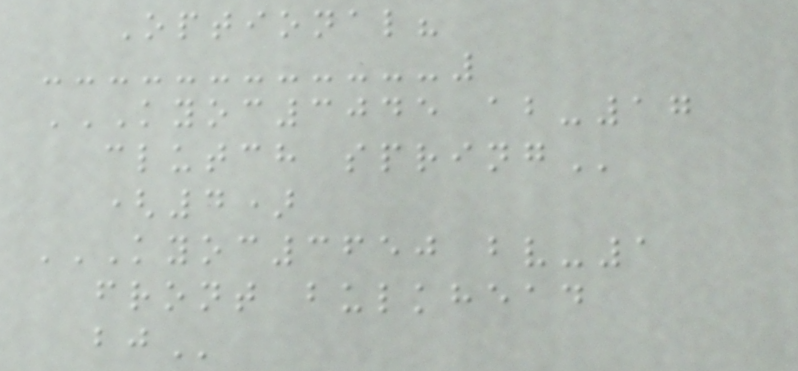Optional?
KYOC3045 AB-17
CLUTCH SPRING
(4)
KYOC3650 BV-1
FRONT BULKHEAD
BJ
